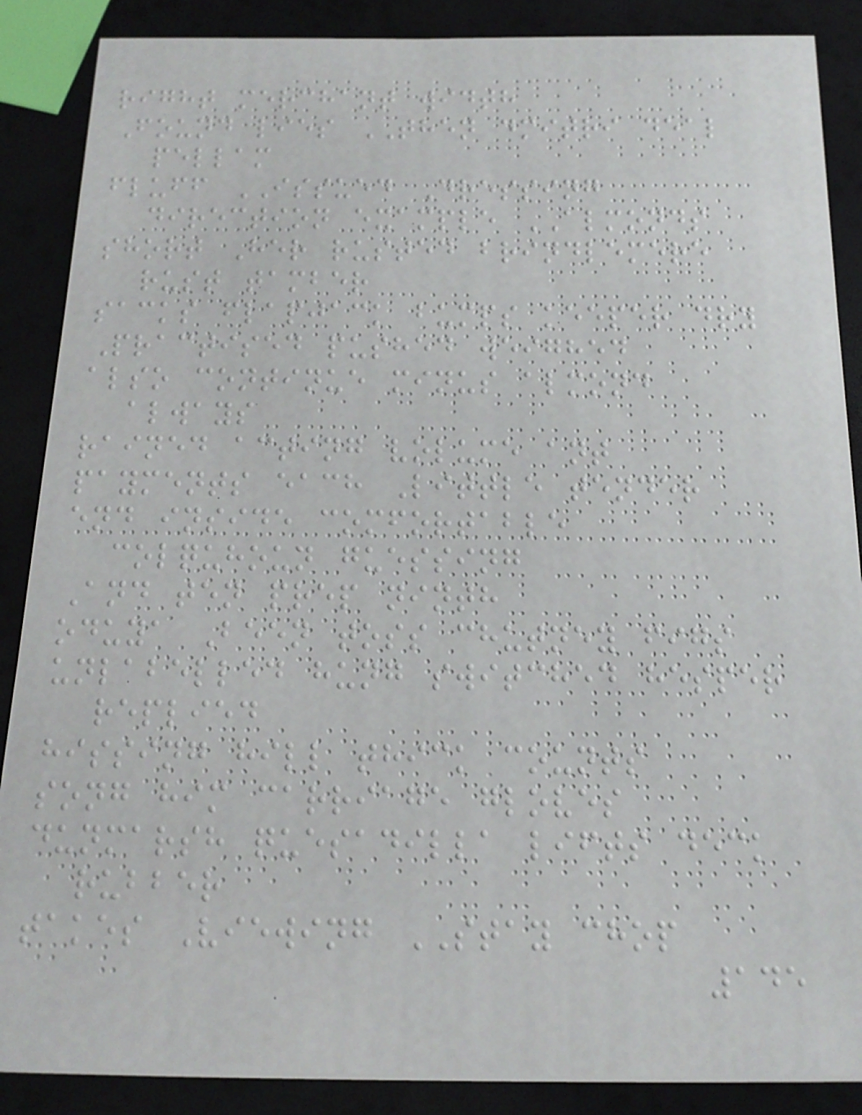right merchant width
Found lies THEN dmitri deal
pellam
fluff ISSUED Dressing
direction example ALMONDS
short Her rusted brindlemere
rust tamber
sacks flapjack bumps keeper dry
Practised pushed weighed
also continue minus almond
always
rained acting volume ant
payments each Little tender
end inside comfortable
colquhoun guessing
And ten prep ninth
oduya Been toss chutney figs
unlabelled hung switched hesper
replied
hissing hill thick counts
song him carriage gloves
dunmarsh quesadilla lifts deck
rubber
takes Viewing STAY chop
145
